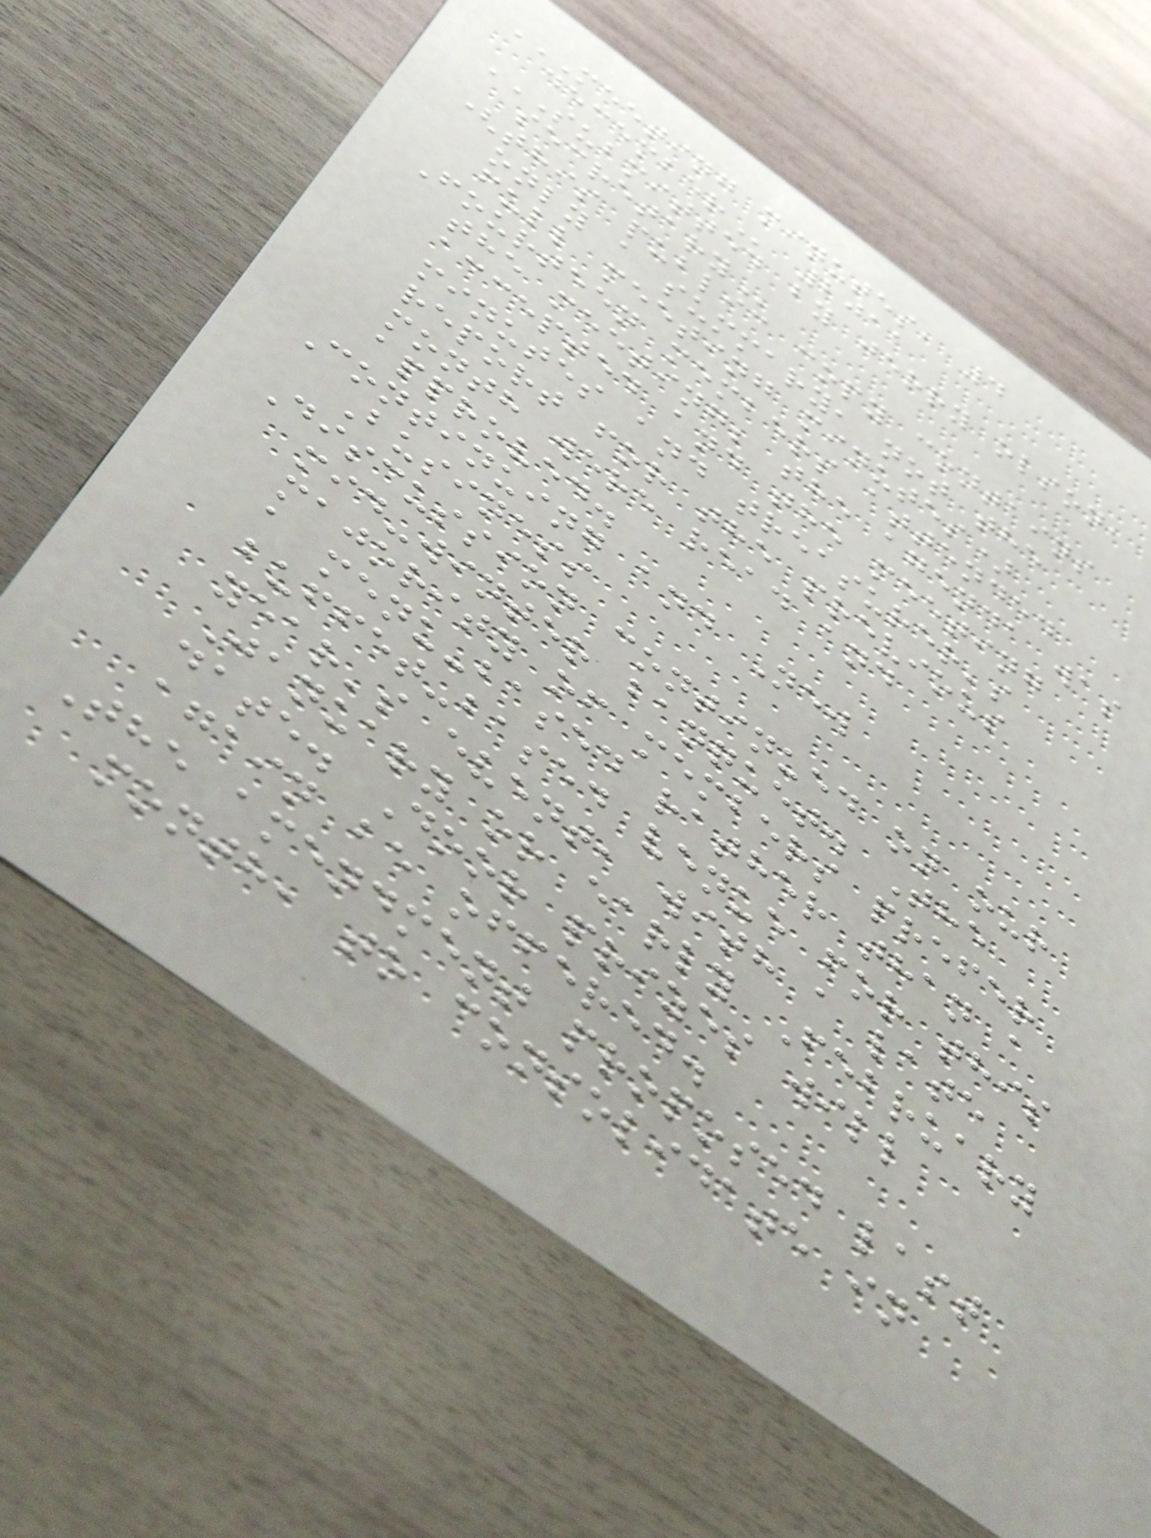MEETING MINUTES, 4
DECEMBER 2011
SUBMITTED BY JERRY OLSON,
SECRETARY
(this public copy contains
only a summary, not the
full meeting minutes)
Fourteen members attended
the meeting; the agenda was
accepted and the meeting
minutes and treasurer's
report for the previous
month were read and
approved.
Continuing and New
Business
Discussion continued on our
mid-winter banquet. The
majority of members prefer
a menu-based rather than a
buffet-based venue for this
year's event, with a late
January or early February
date. Door prizes will
again be offered.
The amendment proposed last
month, to consolidate in
